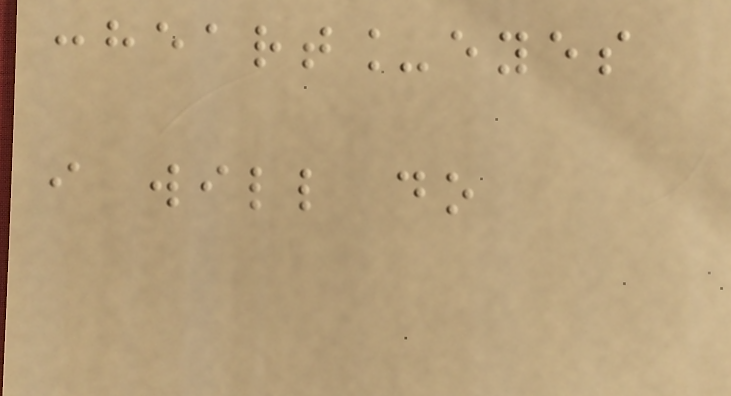:heart_eyes
i will do
